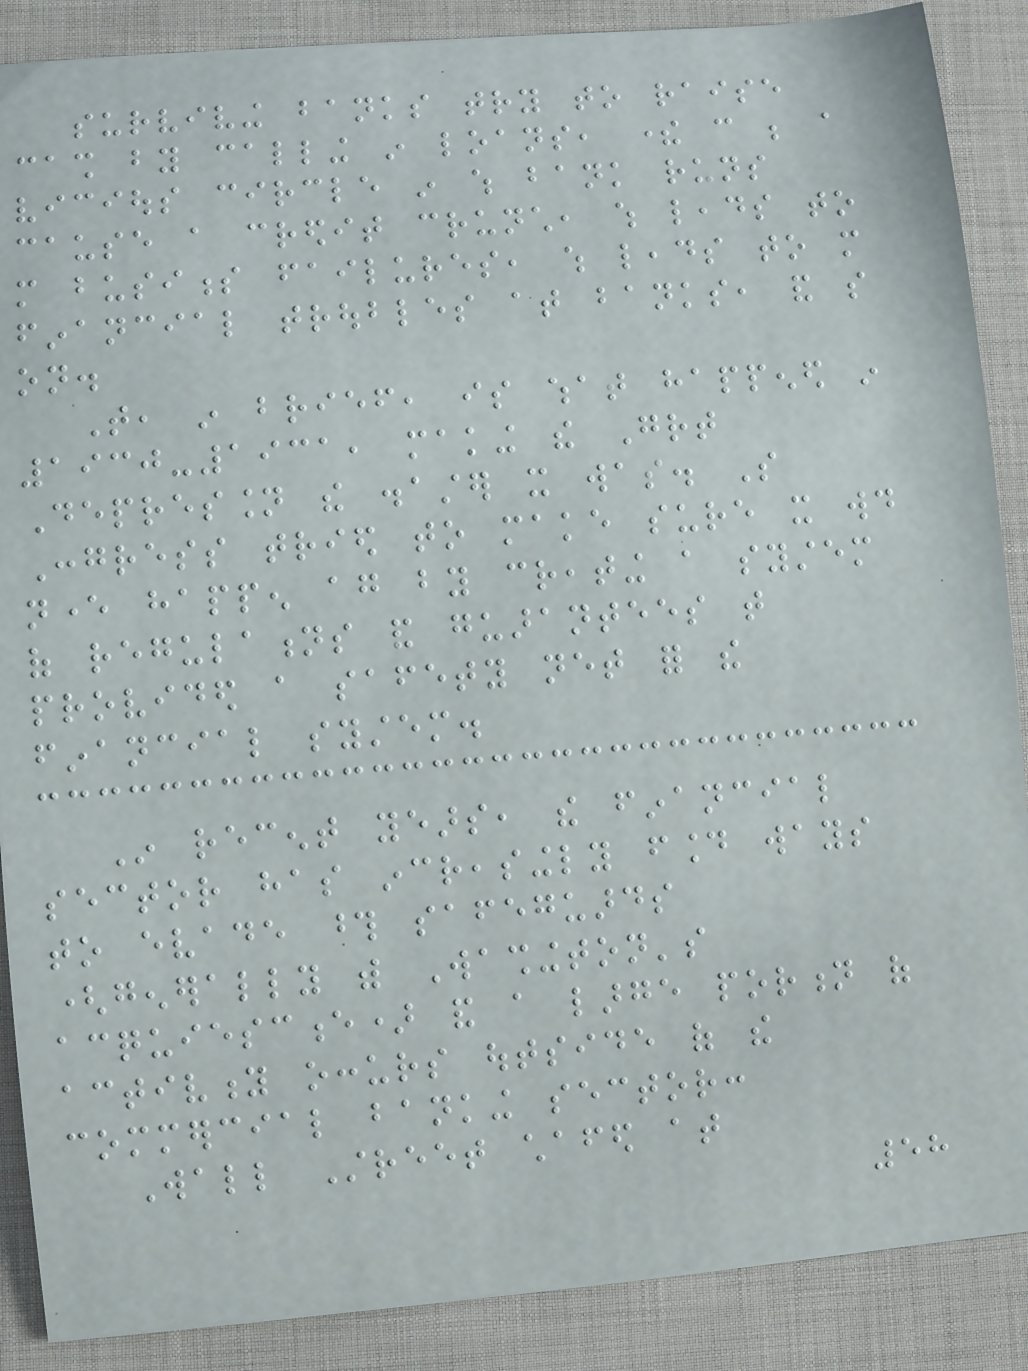surviving banks try to raise
cash by calling in loans, there can be a
vicious circle in which bank runs
cause a credit crunch, which leads to
more business failures, which leads to more
financial troubles at banks, and so
on.
That, in brief, is what happened in
1930-1931, making the Great
Depression the disaster it was. So
Congress tried to make sure it would
never happen again by creating a system
of regulations and guarantees that
provided a safety net for the
financial system.
In recent years, the financial
sector has increasingly found ways
to evade those safeguards
(generally with Washington's
acquiescence) and a large portion of
activity occurs outside of the
commercial banking sector:
Wall Street chafed at
58
